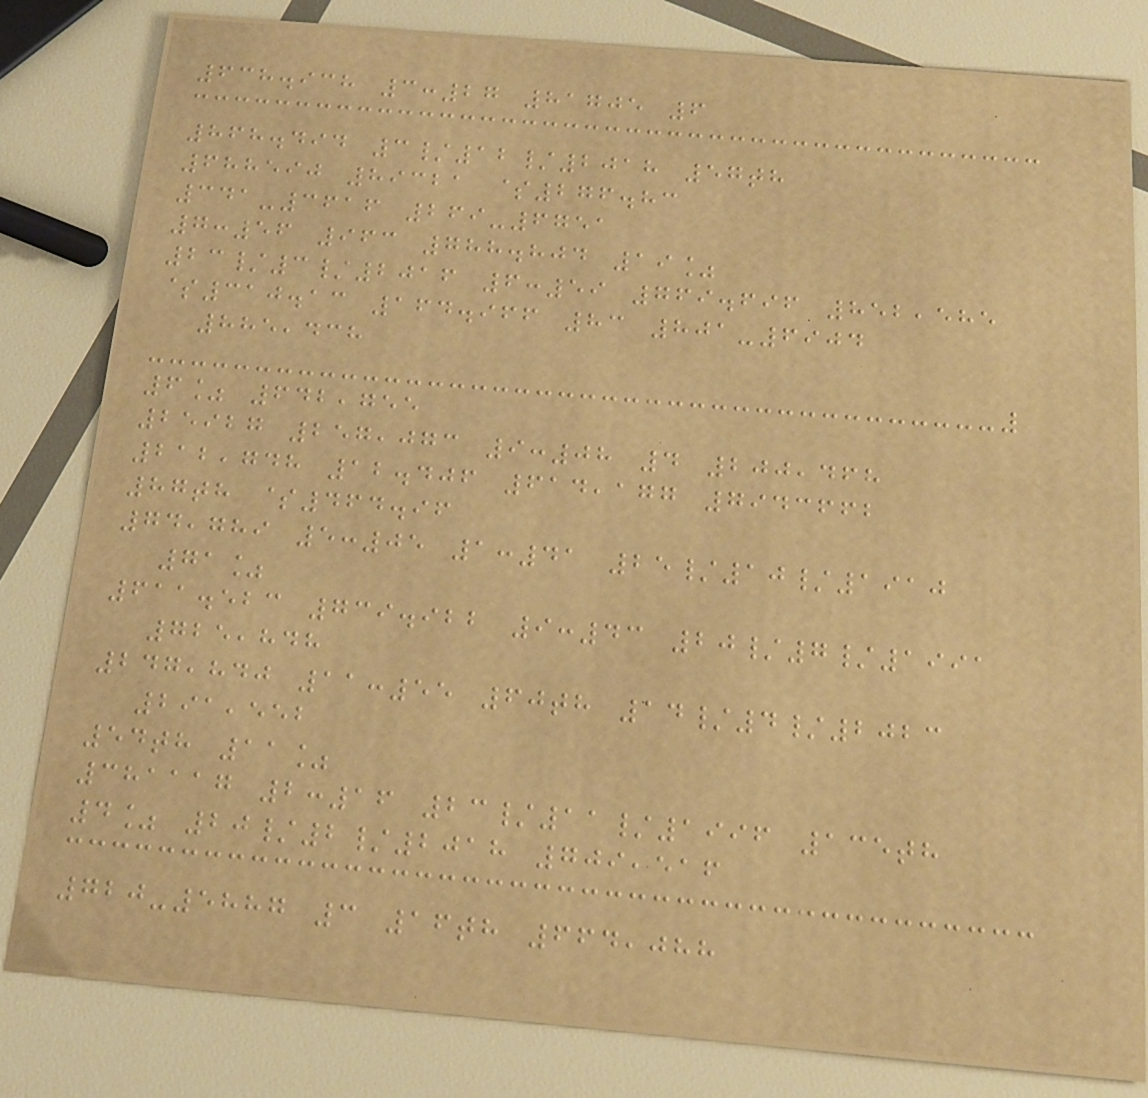638.938 3:27 81705 6
868.494 3/12/2018 57th
688590 89321 $276.83
341-3616 269-6751
7:56 963 788.804 19%
23/3/2016 6:59 769.696 852,585
$310.13 164.966 83 801-6904
885,438
6% 642,755
25927 257,073 9:08 4 200,468
212,748 12.406 614,177 7943662
87th $464.96
74,789 5:05 1:41 25/10/1910
71%
611.523 739.922 9:43 20/7/1991
725,848
247,840 11:55 60th 14/4/2023
291,552
54th 11%
381117 2:16 23/11/1996 135th
4% 20/2/2018 709,516
720-5887 3 16th 664,088
